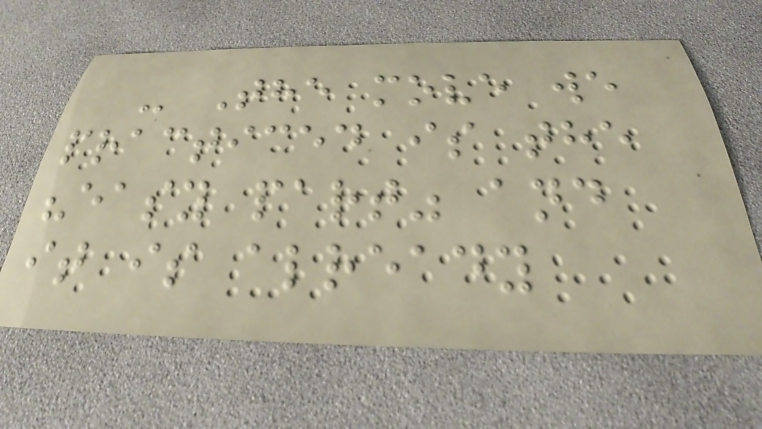- The move we
practiced is the
"easy part" and
it is already
